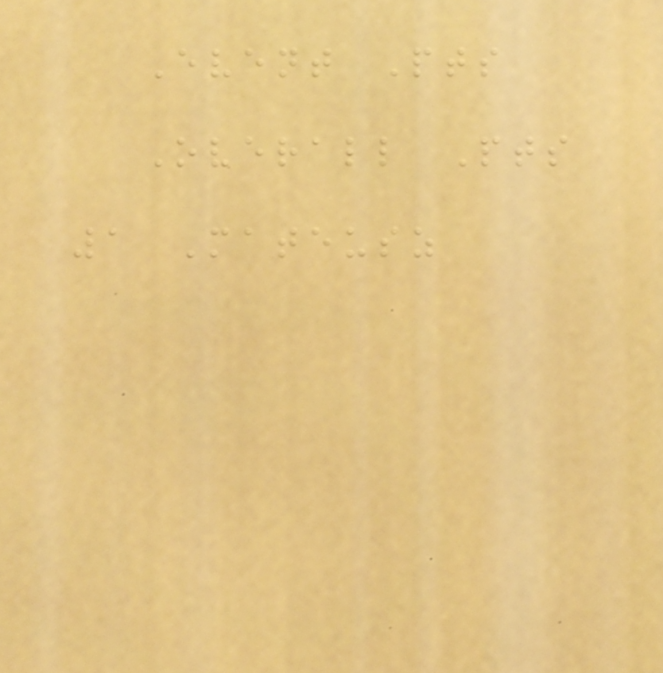Event Pts
Overall Pts
1 Mateusz
